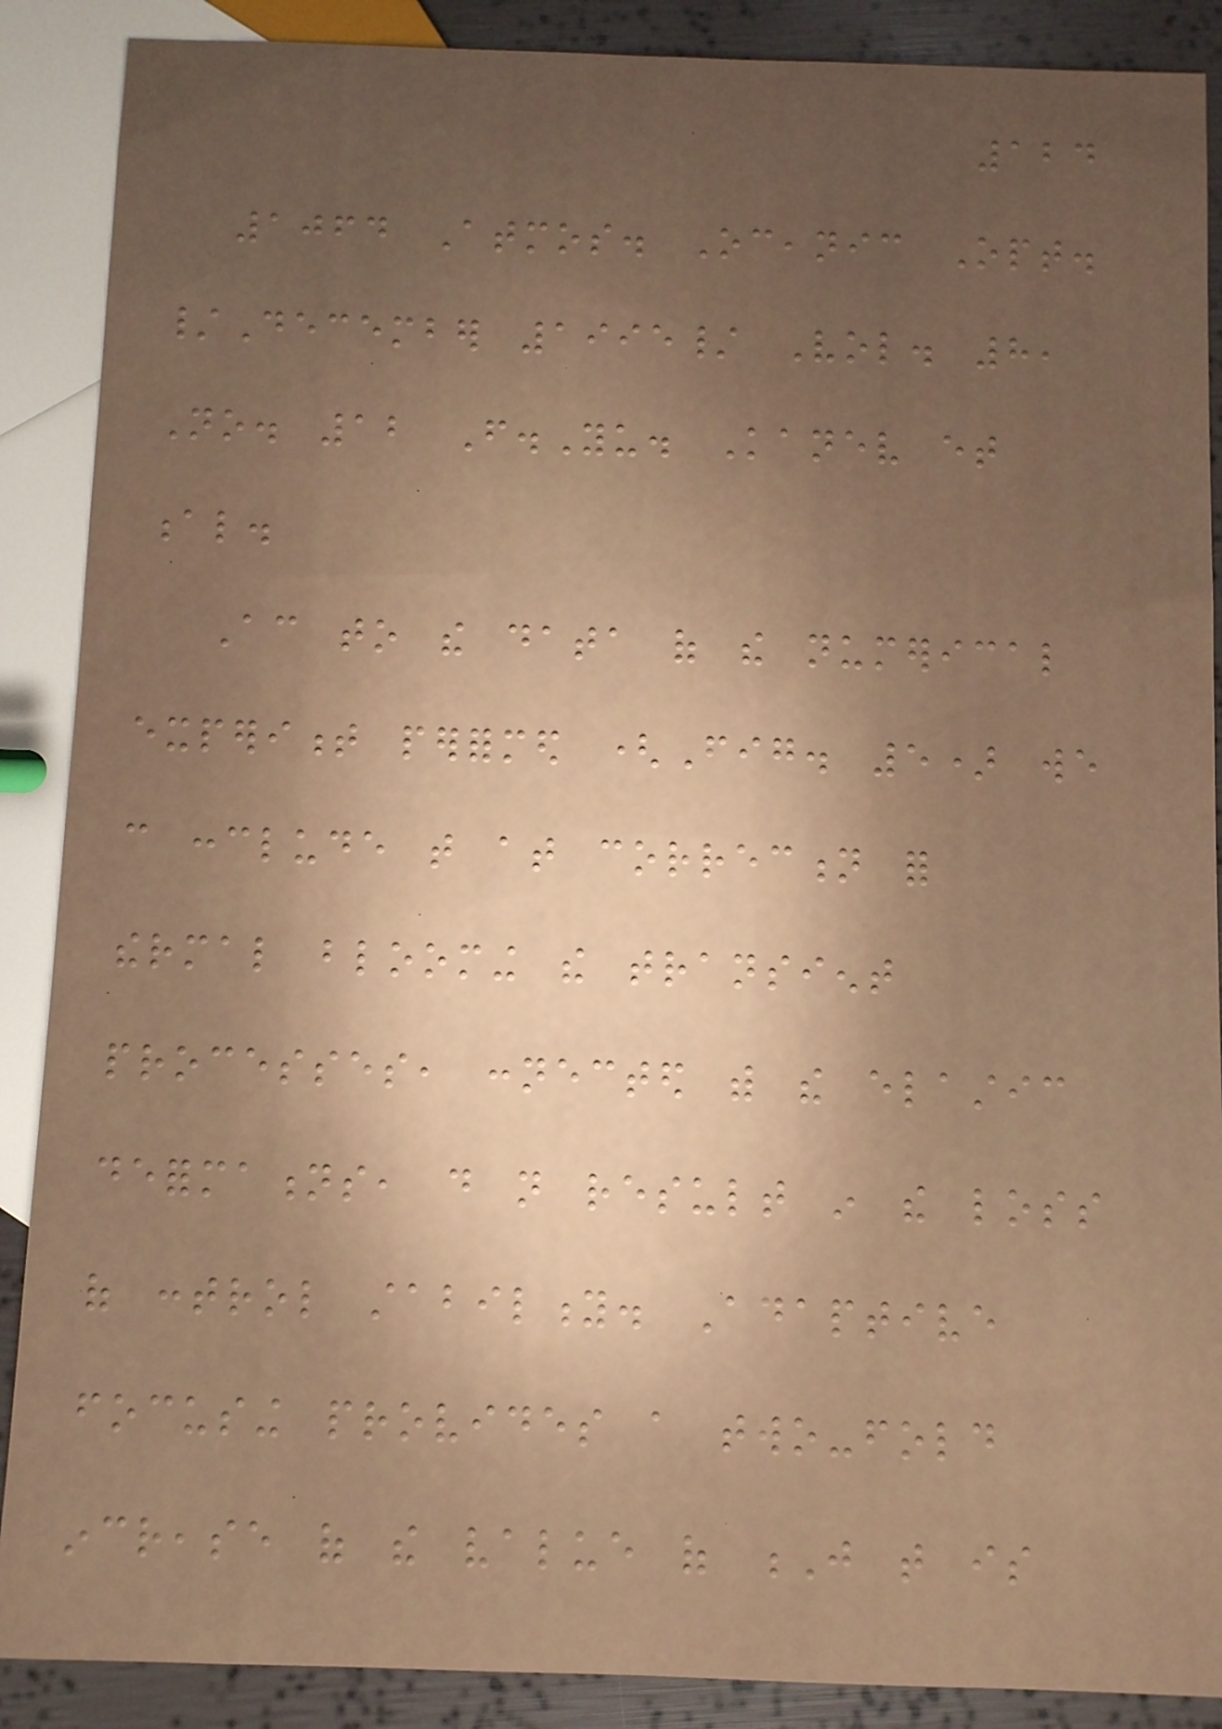124
1064 Atmos. Oceanic Opt.
/December 1995/ Vol. 8,
No. 12 F.Yu. Kanev et
al.
According to the data of the numerical
experiment performed (Fig. 5) we
can conclude that at correction for
thermal blooming the transient
processes, connected with the elastic
deformations, do not result in the loss
of control stability. Adaptive
focusing provides a two-fold
increase of the value of J that is
